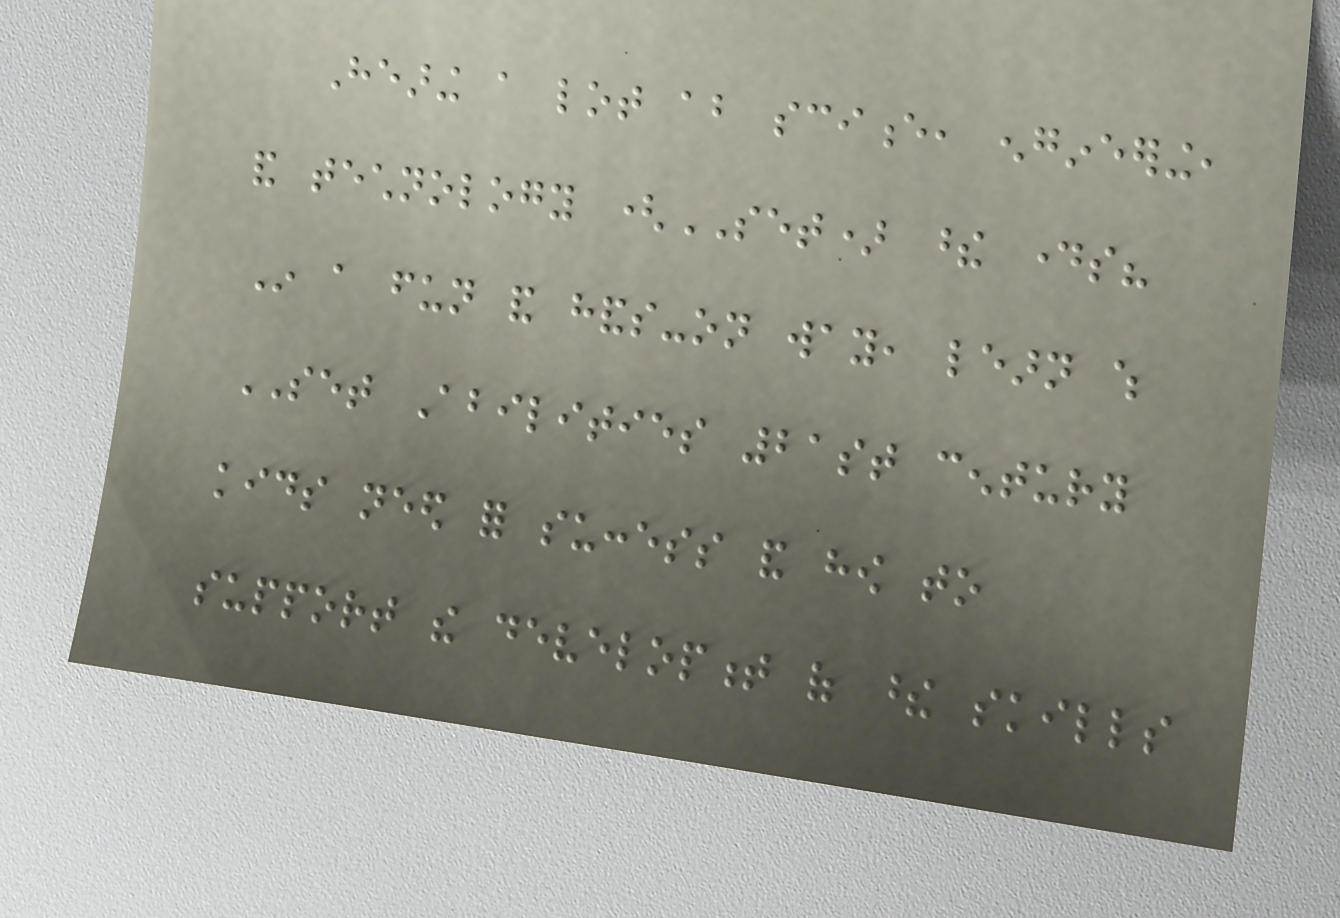Hearing a lot about science, engineering,
and technology (SET) these days?
In a fun and hands-on way, learn which
SET Abilities 21st century
kids need for success and how to
support the development of these skills
